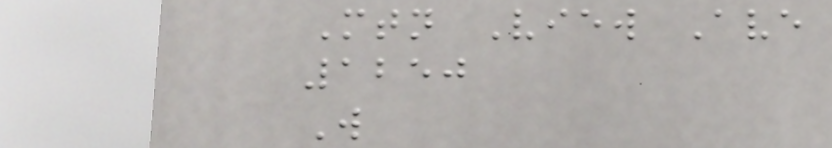Mtn View Ave
1250
W
